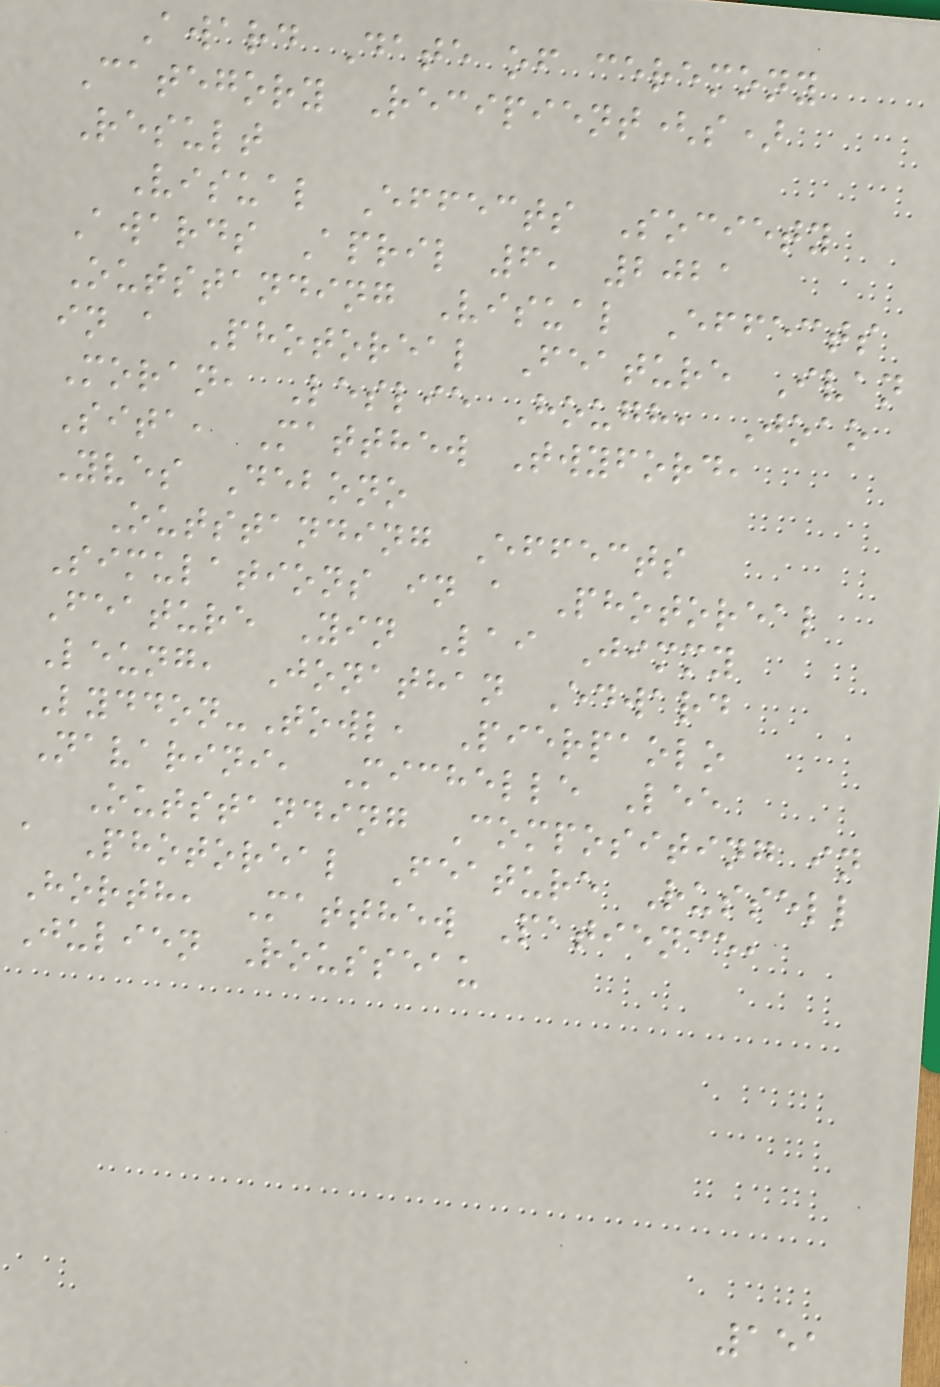Award Date of ceremony
Category Recipient(s)
Result
Visual Effects Society
Awards April 6, 2021
Outstanding Visual Effects
in a Photoreal Feature Ivan
Moran, Leslie Hough, Joao
Sita, Matthew Twyford,
Yves Debono
Outstanding Effects
Simulations in a Photoreal
Feature Yin Lai Jimmy
Leung, Jonathan Edward
Lyddon-Towl, Pierpaolo
Navarini, Michelle Lee
Outstanding Compositing in
a Photoreal Feature Russell
Horth, Matthew Patience,
Julien Rousseau
151
